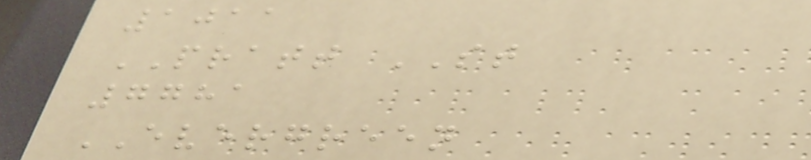1011
PRATT ST
7781
EVERGREEN
